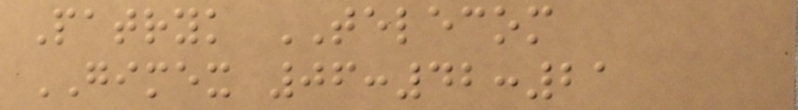Patryk TELECOM
GIMEX 06:42:21
